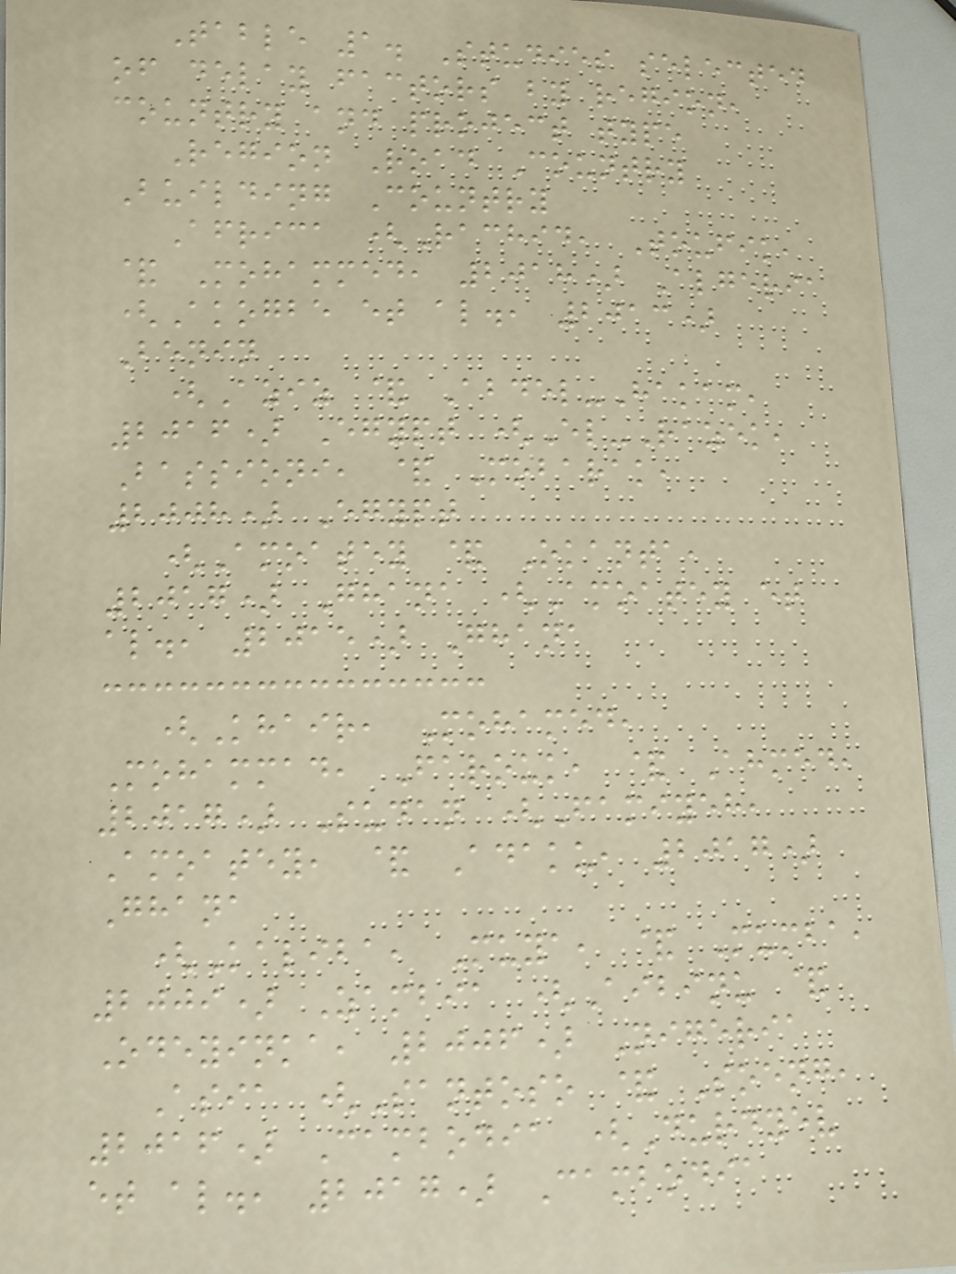Table 1. Studies selected
of delay factors by region,
country and project type
Region Road Country
Building Country
Africa (Rachid, Toufik,
& Mohammed, 2018) Algeria
(Akogbe et al., 2013)
Benin
(Aziz & Abdel-Hakam,
2016) Egypt (El-Razek,
Bassioni, & Mobarak,
2008) Egypt
(Amoatey & Okanta,
2017) Ghana (Amoatey et
al., 2015) Ghana
(Khair, Mohamed,
Mohammad, Farouk, & Ahmed,
2017) Sudan (Famiyeh,
Amoatey, & Adaku, 2017)
Ghana
(Kaliba, Muya, & Mumba,
2009) Zambia (Aibinu &
Odeyinka, 2006) Nigeria
Asia (Santoso & Soeng,
2016) Cambodia (Durdyev
et al., 2017) Cambodia
